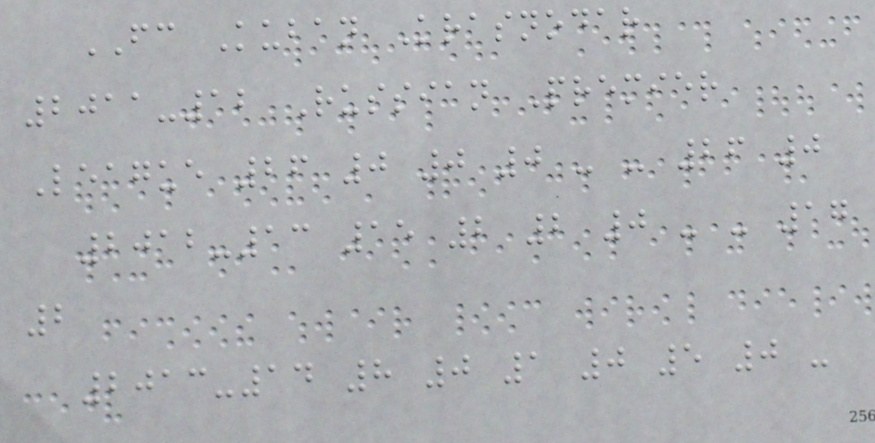FC Kuban Krasnodar
2011-12 Russian Premier
League 26 0 0 0 - - 26 0
2012-13 15 2 2 0 - - 17
2
2013-14 8 0 1 0 5 0 -
